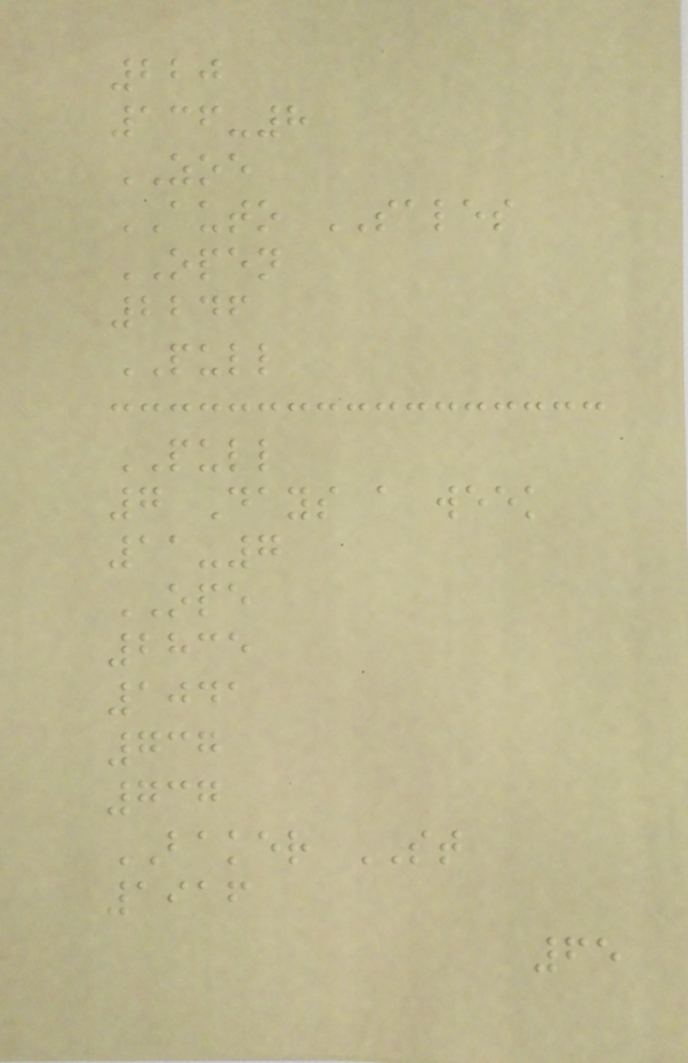220
136-8
ZOE
AUTO SALES
OPEN
2246
PULL
PULL
7 Days a week
11-7
OPE
2835
1041
737
737
BAKER ST
1916
65
